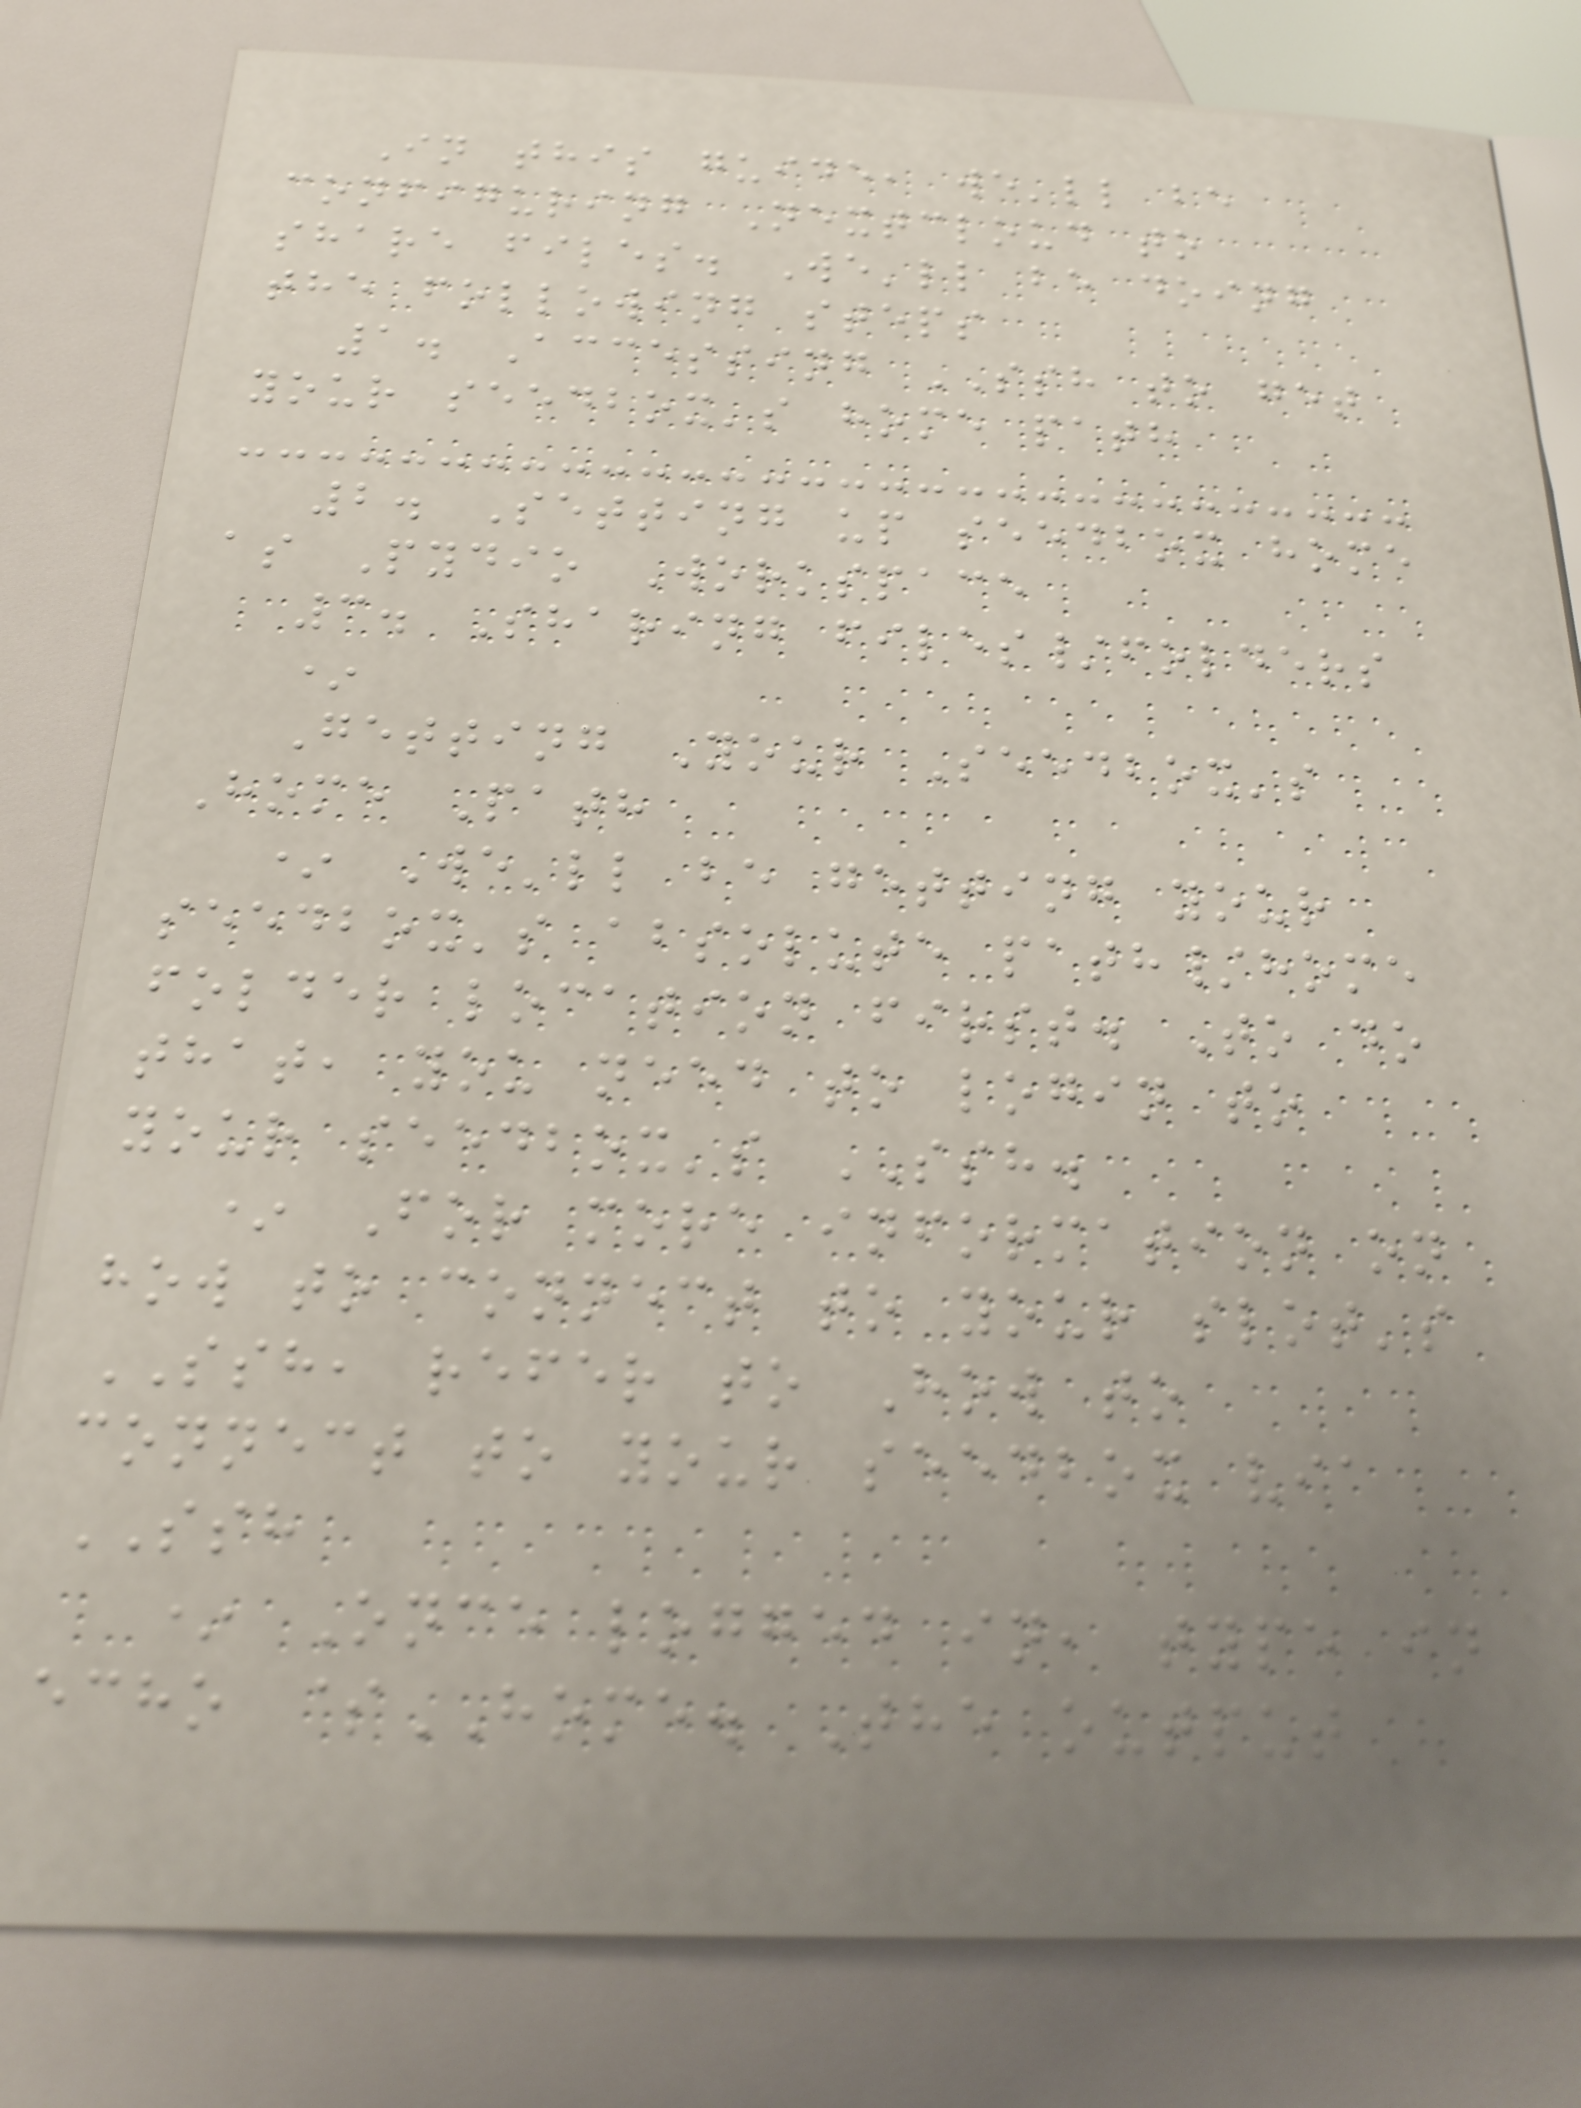In this guide, we'll be
configuring Nextcloud to
share files. We'll be doing
the following steps
1. Accessing SSH to get
your seedbox's home path
2. Setting up seedbox home
as Pydio Workspace
3. Sharing files/folders
*
Getting Your Seedbox's
Home Path
* We'll be getting your
seedbox's absolute path/home
folder location first. To do
that, you need to login to
your seedbox's SSH.
* For more information on
how to connect to your slot's
SSH, refer to How to
connect to your seedbox via
SSH
* Once logged in, type in
echo $HOME. The output
